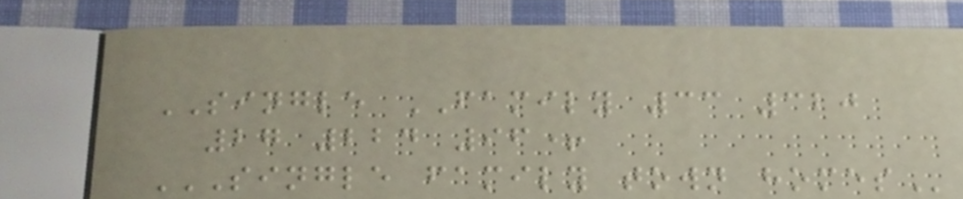SINGLE FAMILY 33 320
27 224 96+
SINGLE FAMILY TOWN HOMES
